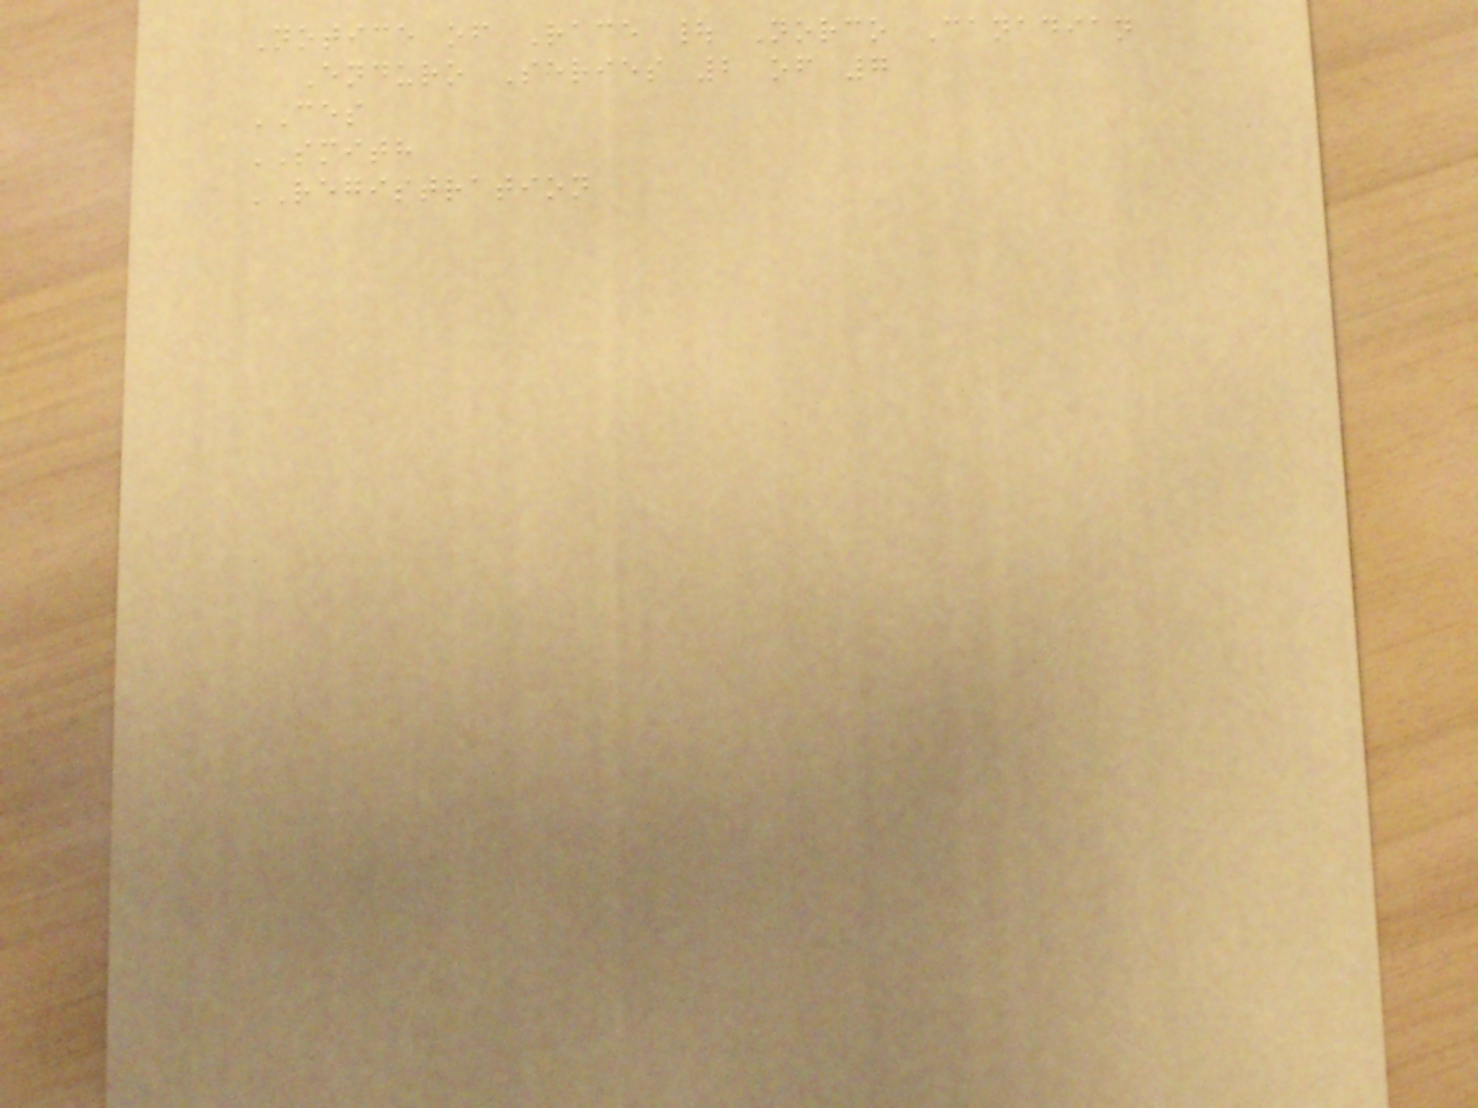Notice of Race | Norco Canadian
Enduro Series 2 of 7
CES
SMITH
REGISTRATION
